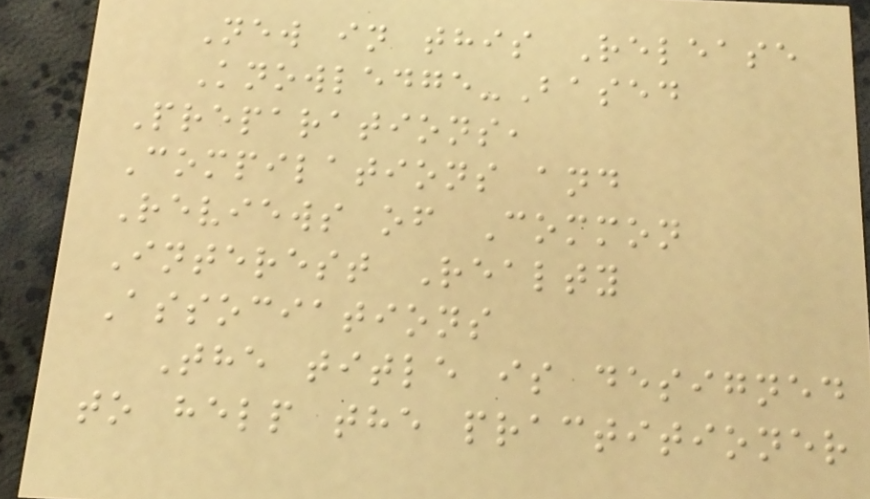New in this Release
Knowledge-Based
Preparations,
Compilations and
Reviews of Common
Interest Realty
Associations
The title is designed
to help the practitioner
